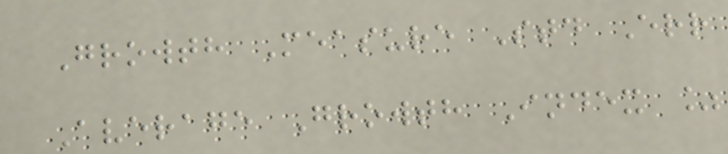Growth Measure Std Err
Average Growth Index %
